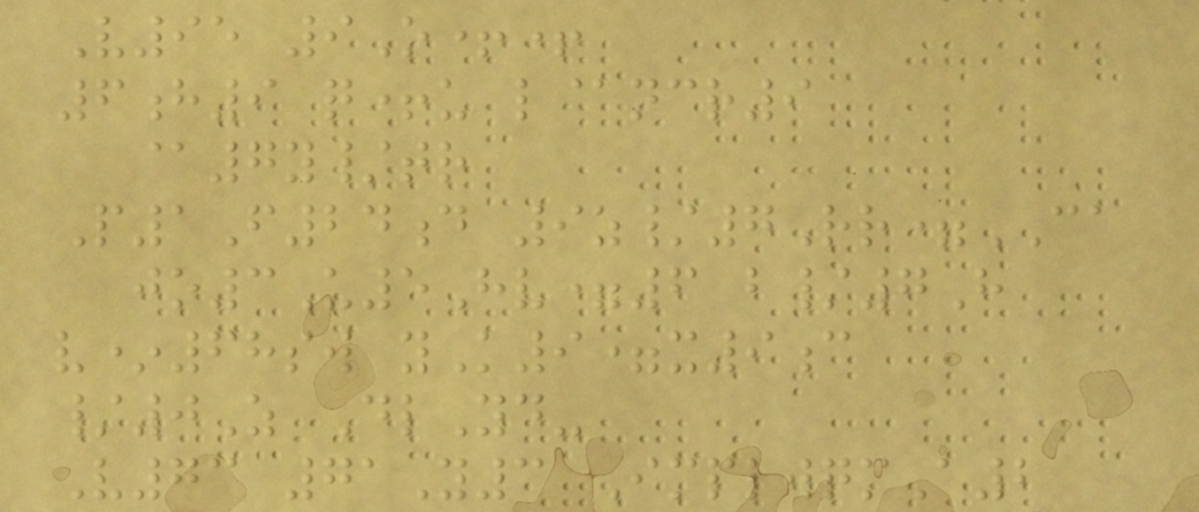V95 9O++
6h9 q+u l@ncr9
@7y/tr
P1F24d 9z/7Rr=CA
jo3U5Hv=6 b/7H
v*68sw yK9=x9c
/0Z DlYd-
V73 71Y3 ImplwqmA2
